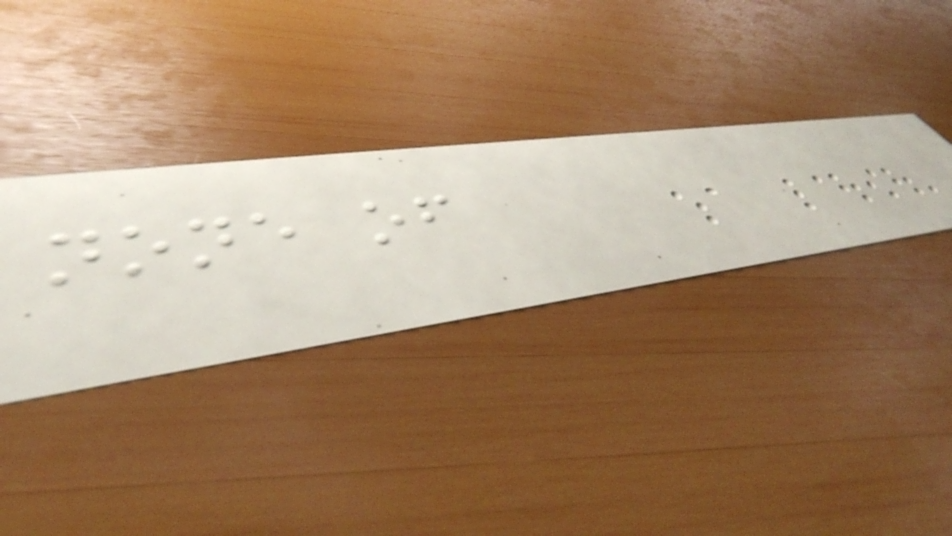none of
